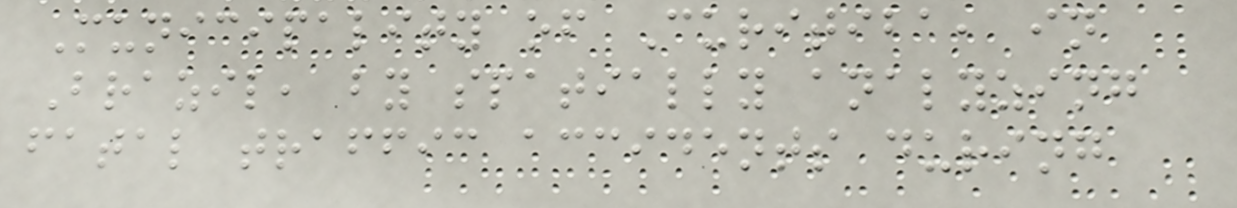Municipality of Curitiba, in
Brazil, by spatially analyzing
fatal traffic accidents during
